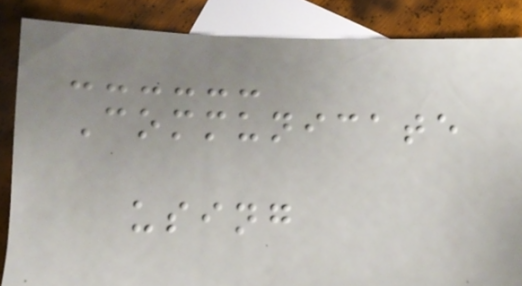Communicate
using
